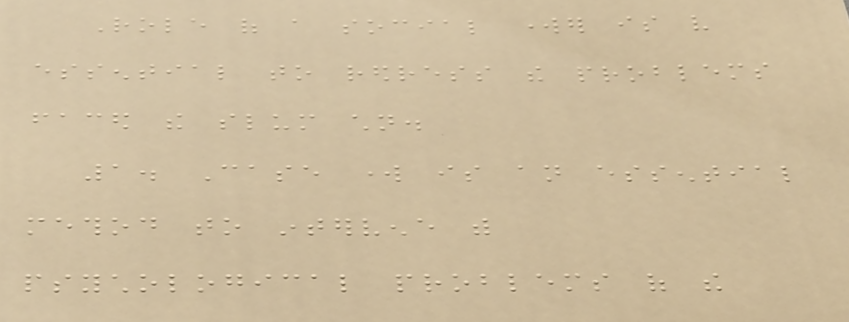Role of a social worker is very
essential to redress the problems
faced the slum children.
1. Case work is an essential
method to intervene with
psychological problems of the
